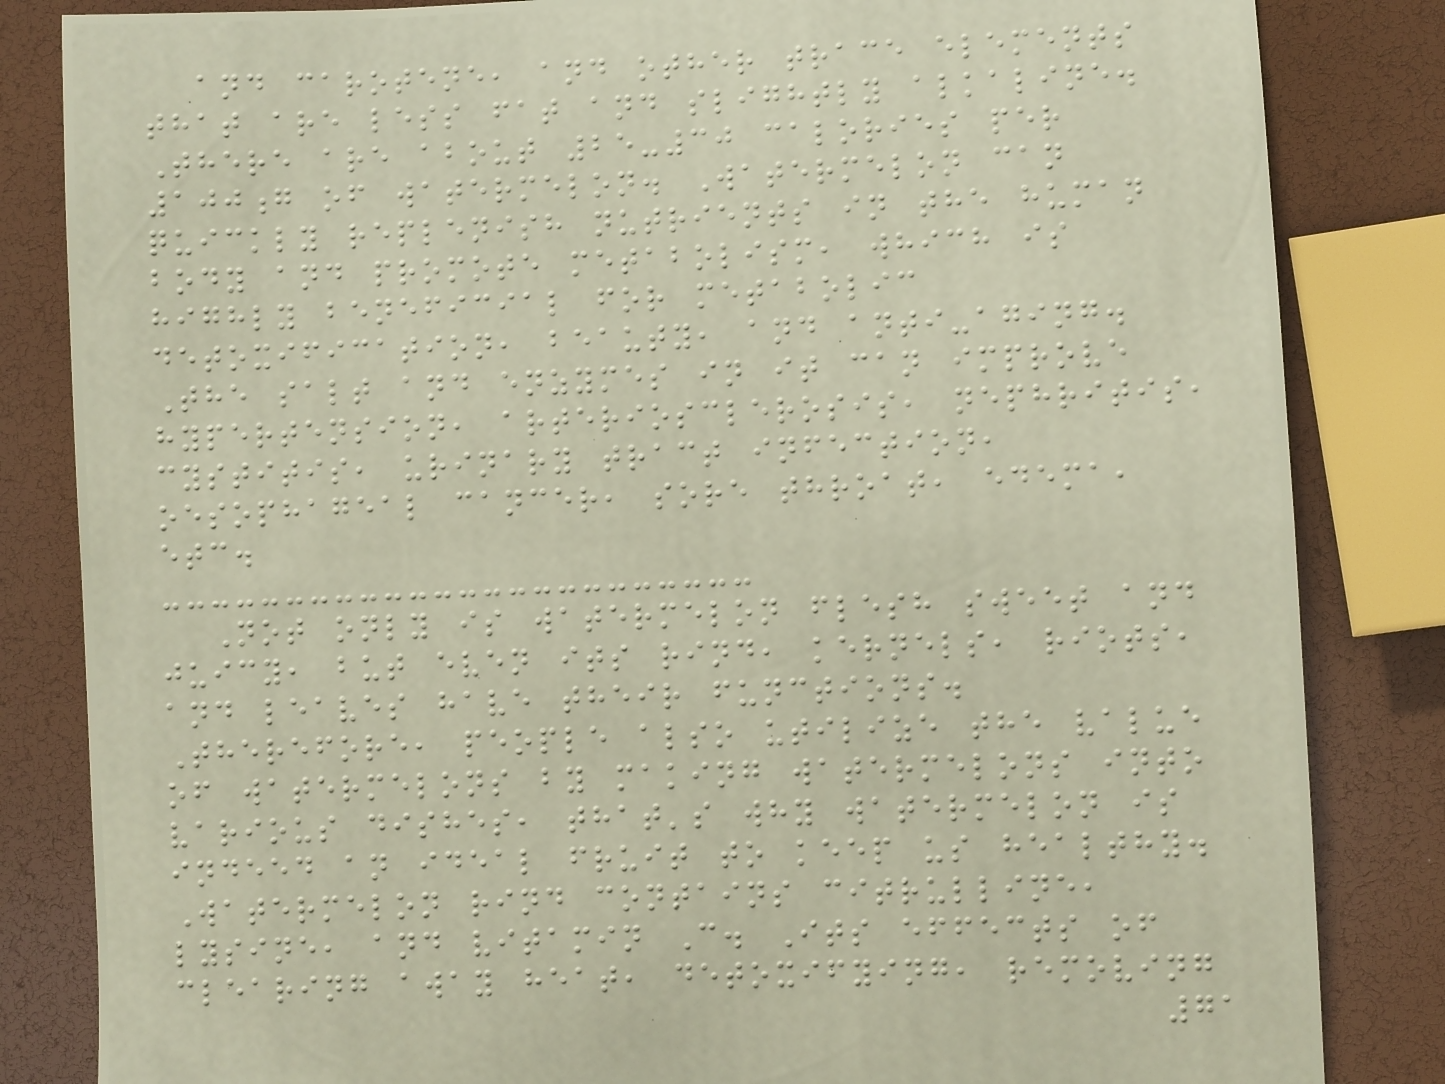and carotene, and other trace elements
that are less fat and slightly alkaline.
There are about 25-30 calories per
100g of watermelon. Watermelon can
quickly replenish nutrients in the human
body and promote metabolism, which is
highly beneficial for metabolic
detoxification, beauty, and anti-aging.
The salt and enzymes in it can improve
hypertension, arteriosclerosis, nephritis,
cystitis, urinary tract infection,
oesophageal cancer, sore throat, edema,
etc.
Not only is watermelon flesh sweet and
juicy, but even its rind, kernels, riots,
and leaves have their functions.
Therefore, people also utilize the value
of watermelons by making watermelons into
various dishes, that's why watermelon is
indeed an ideal fruit to keep us healthy.
Watermelon rind contains citrulline,
lysine, and vitamin C. Its effects of
clearing away heat, detoxifying, removing
71
